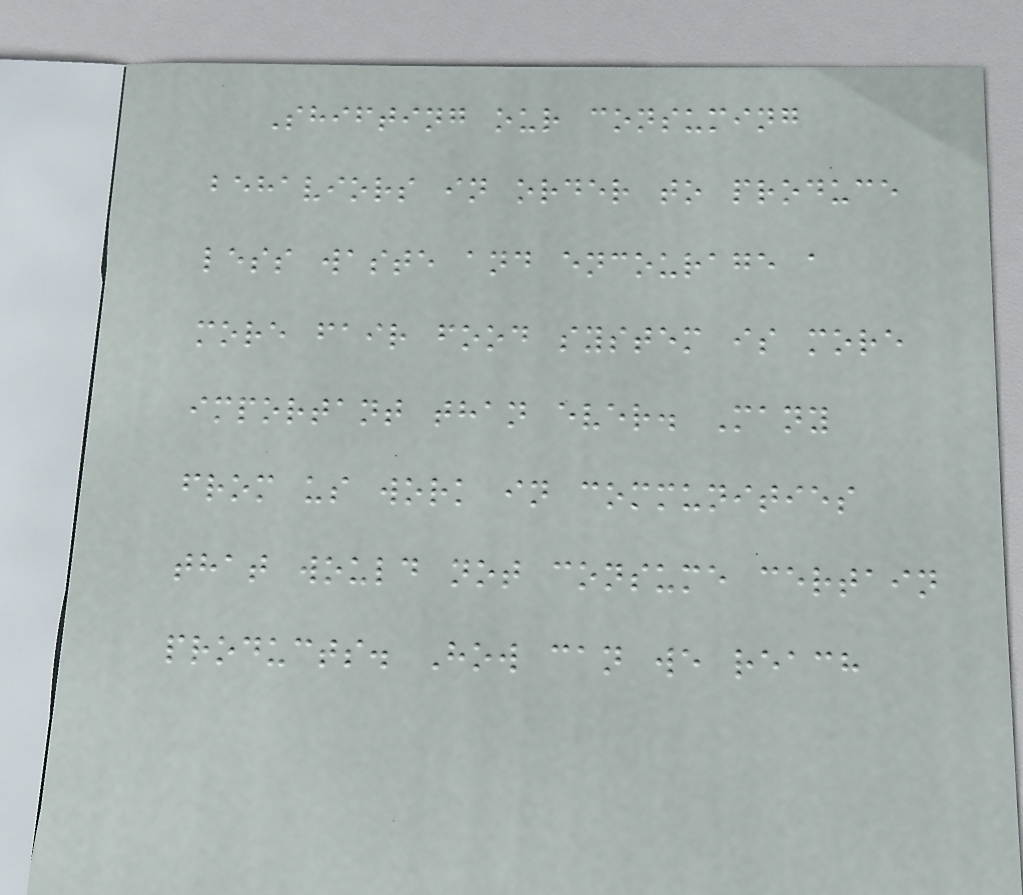Shifting our consuming
behaviors in order to produce
less waste and encourage a
more fair food system is more
important than ever. Many
from us work in communities
that would not consume certain
products. How can we reach
